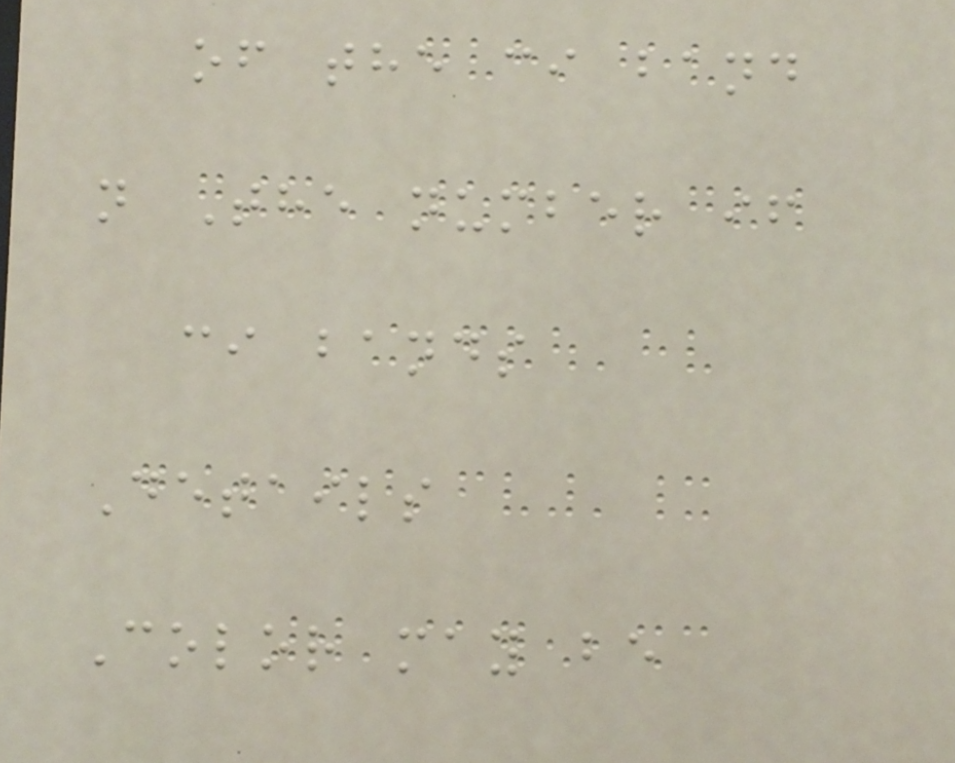of the ci band
n The number if
ci bands
Details
Color may be
